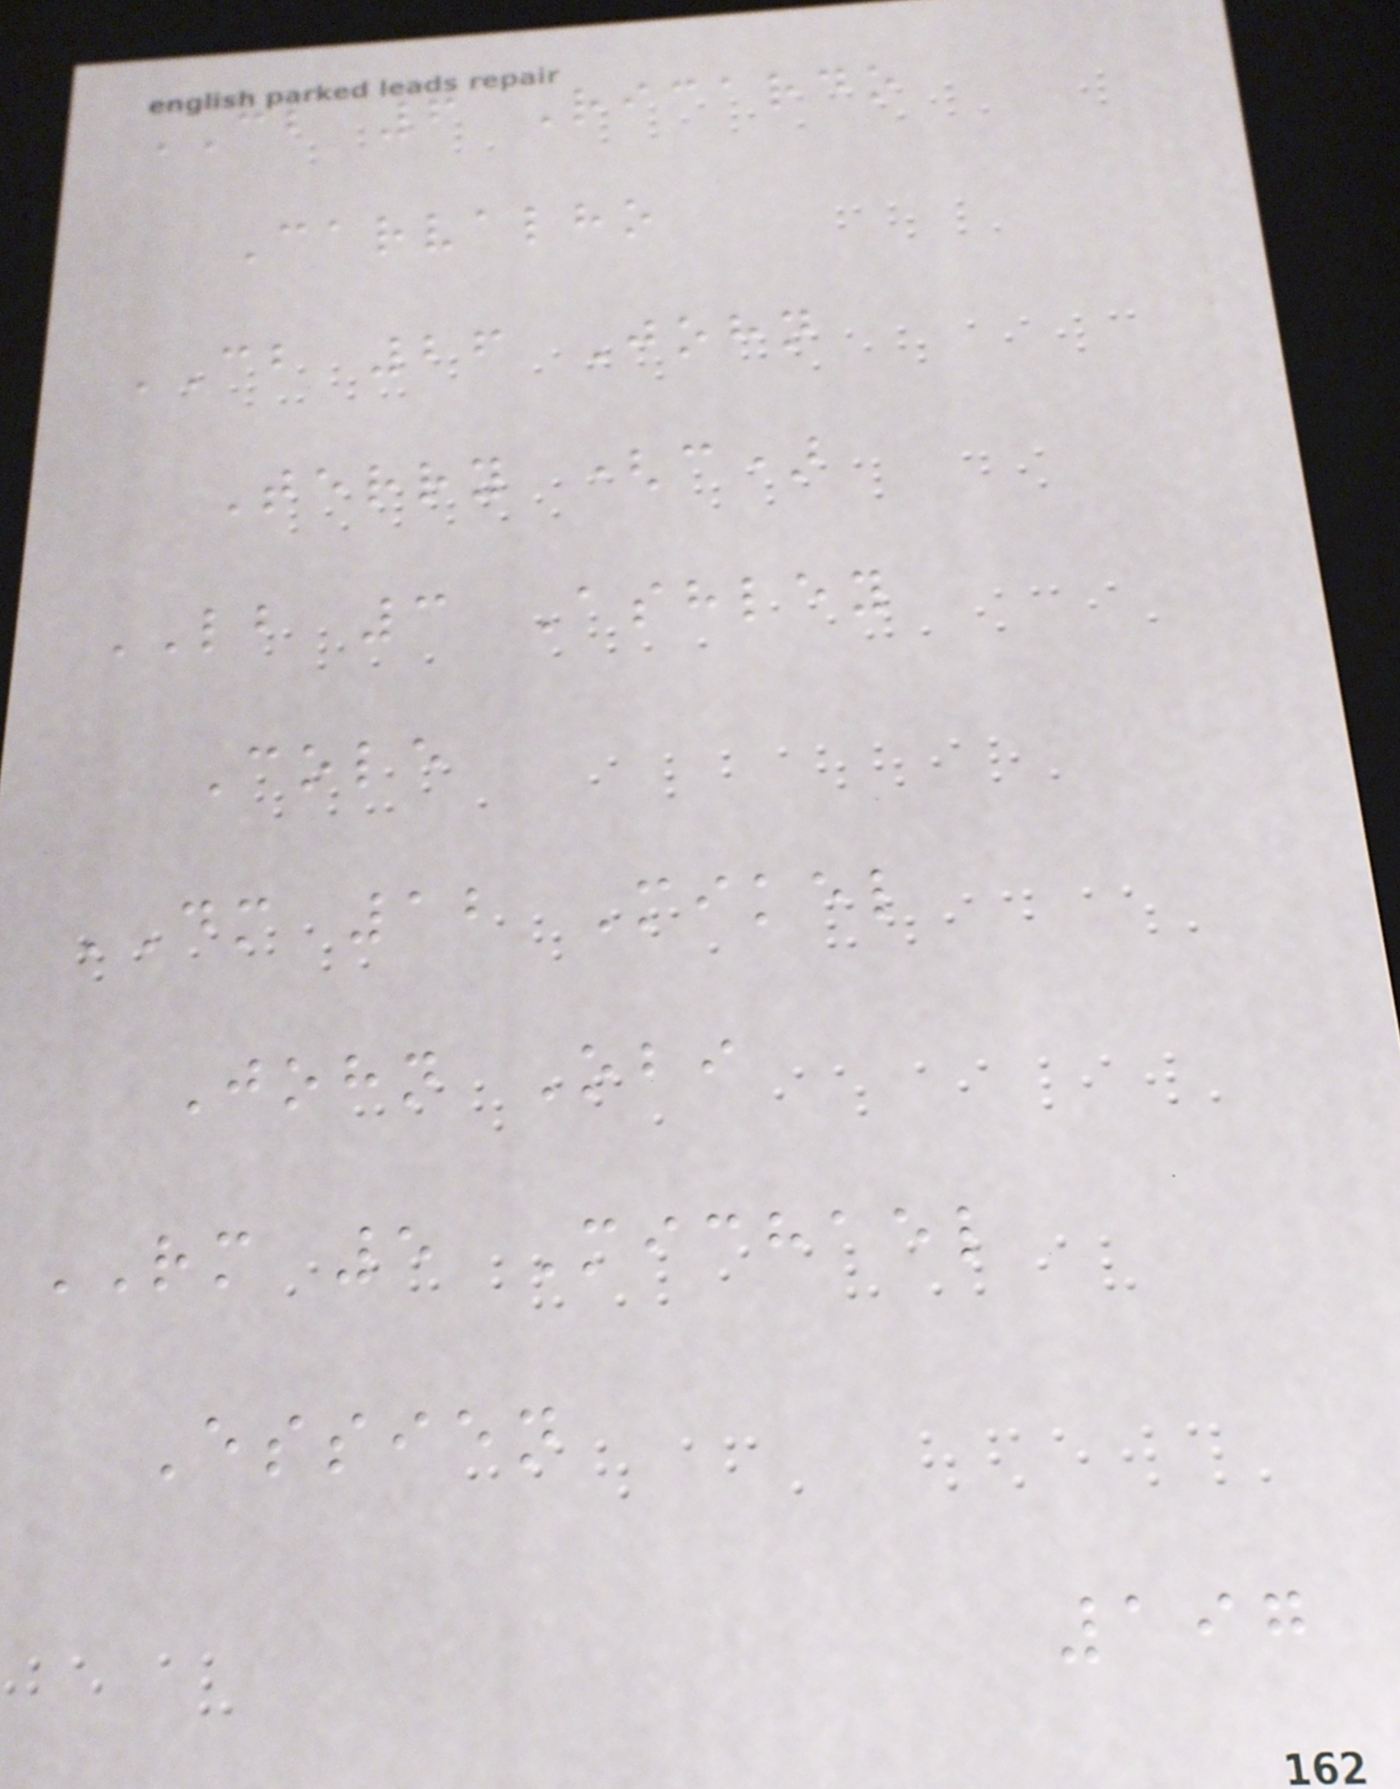CB 6 Ricardo
Carvalho
CB 26 John
Terry (c)
LB 3 Ashley
Cole
DM 12 Mikel
John Obi
RM 5 Michael
Essien
197
